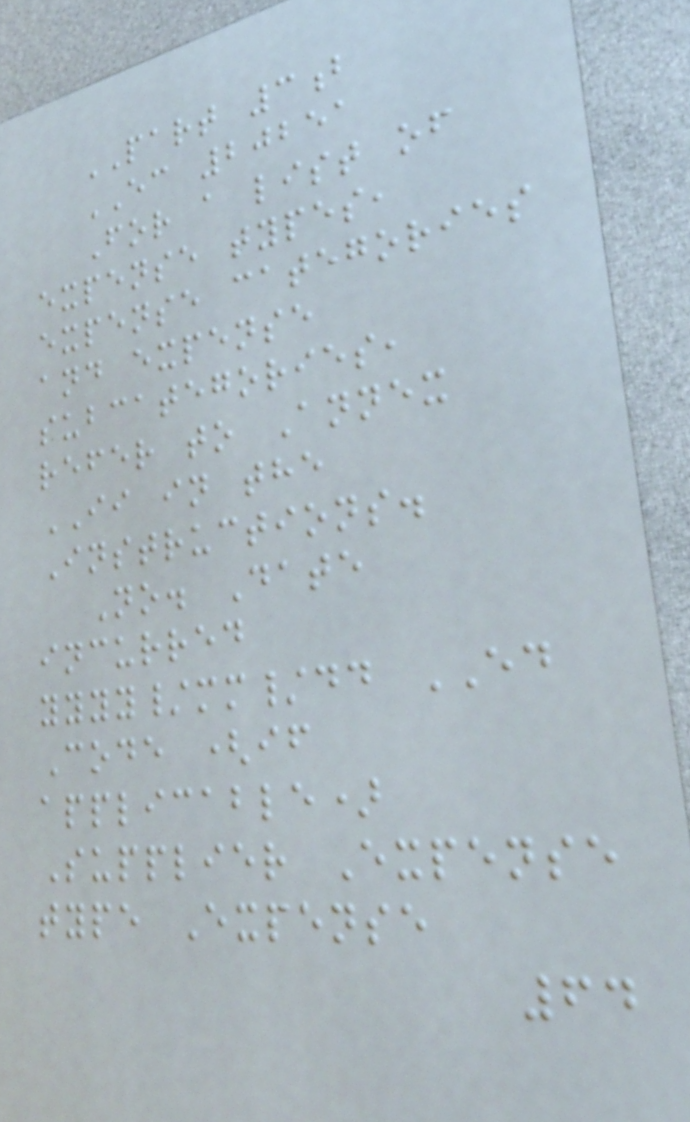PART 3b
EC 20251
For a list of
expense types,
expense categories
and expense
subcategories,
refer to Annex
II in the
Instructions.
No. Date
incurred
yyyy/mm/dd ED
Code (if
applicable)
Supplier Expense
type Expense
64
